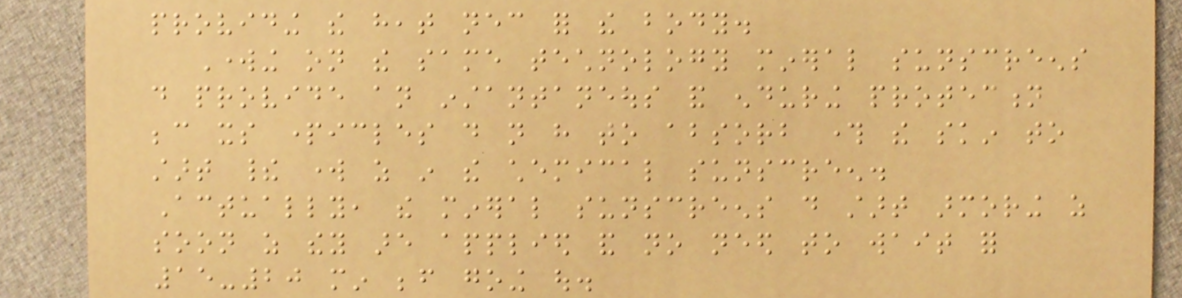providing the heat necessary for the body.
Working on the same technology mineral sunscreens
do provide an instantaneous and enduring protection
because its particles do not have to absorb through the skin to
start their work as in the chemical sunscreen.
Actually, the mineral sunscreens do start armoring as
soon as they are applied and no need to wait for
15-20 min before going out.
